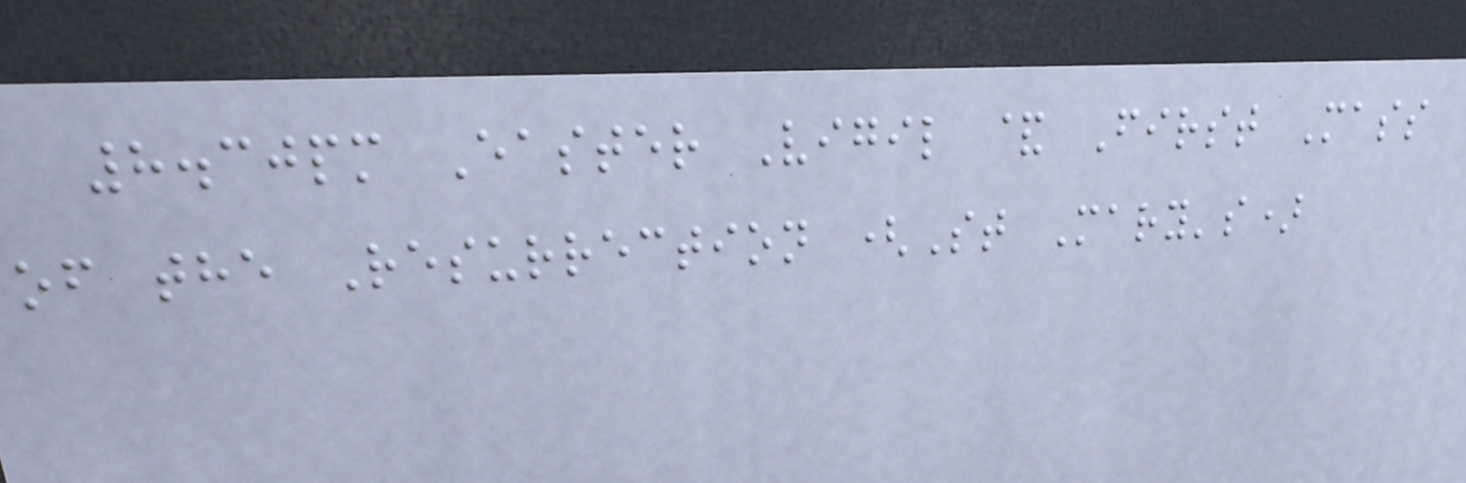8.30pm Easter Vigil & First Mass
of the Resurrection (St Mary's)
